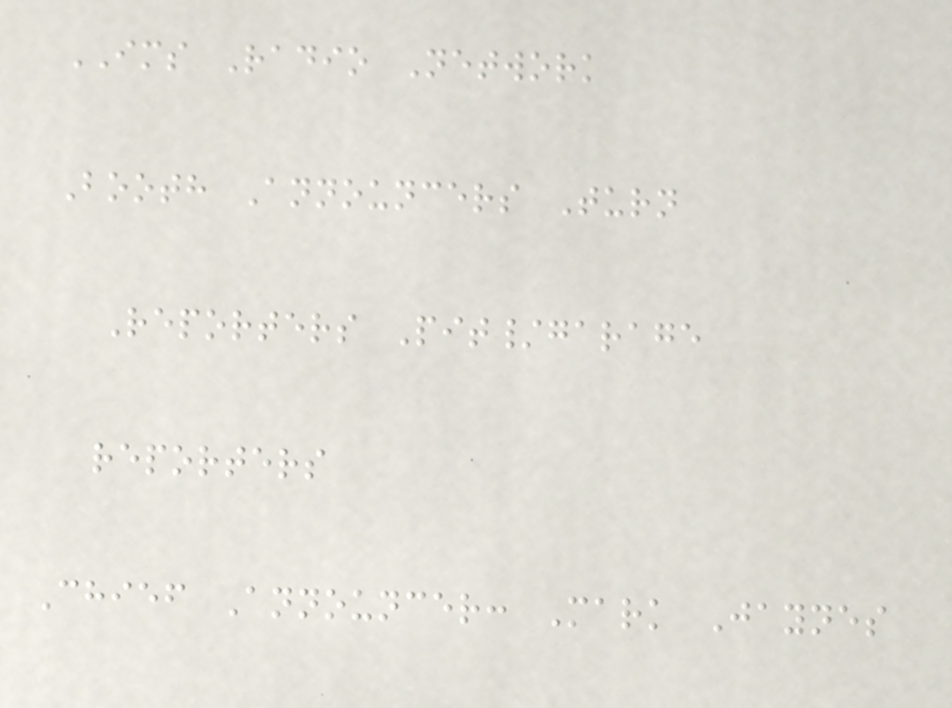IMS Radio Network
Booth Announcers Turn
Reporters Pit/garage
reporters
Chief Announcer: Mark Jaynes
